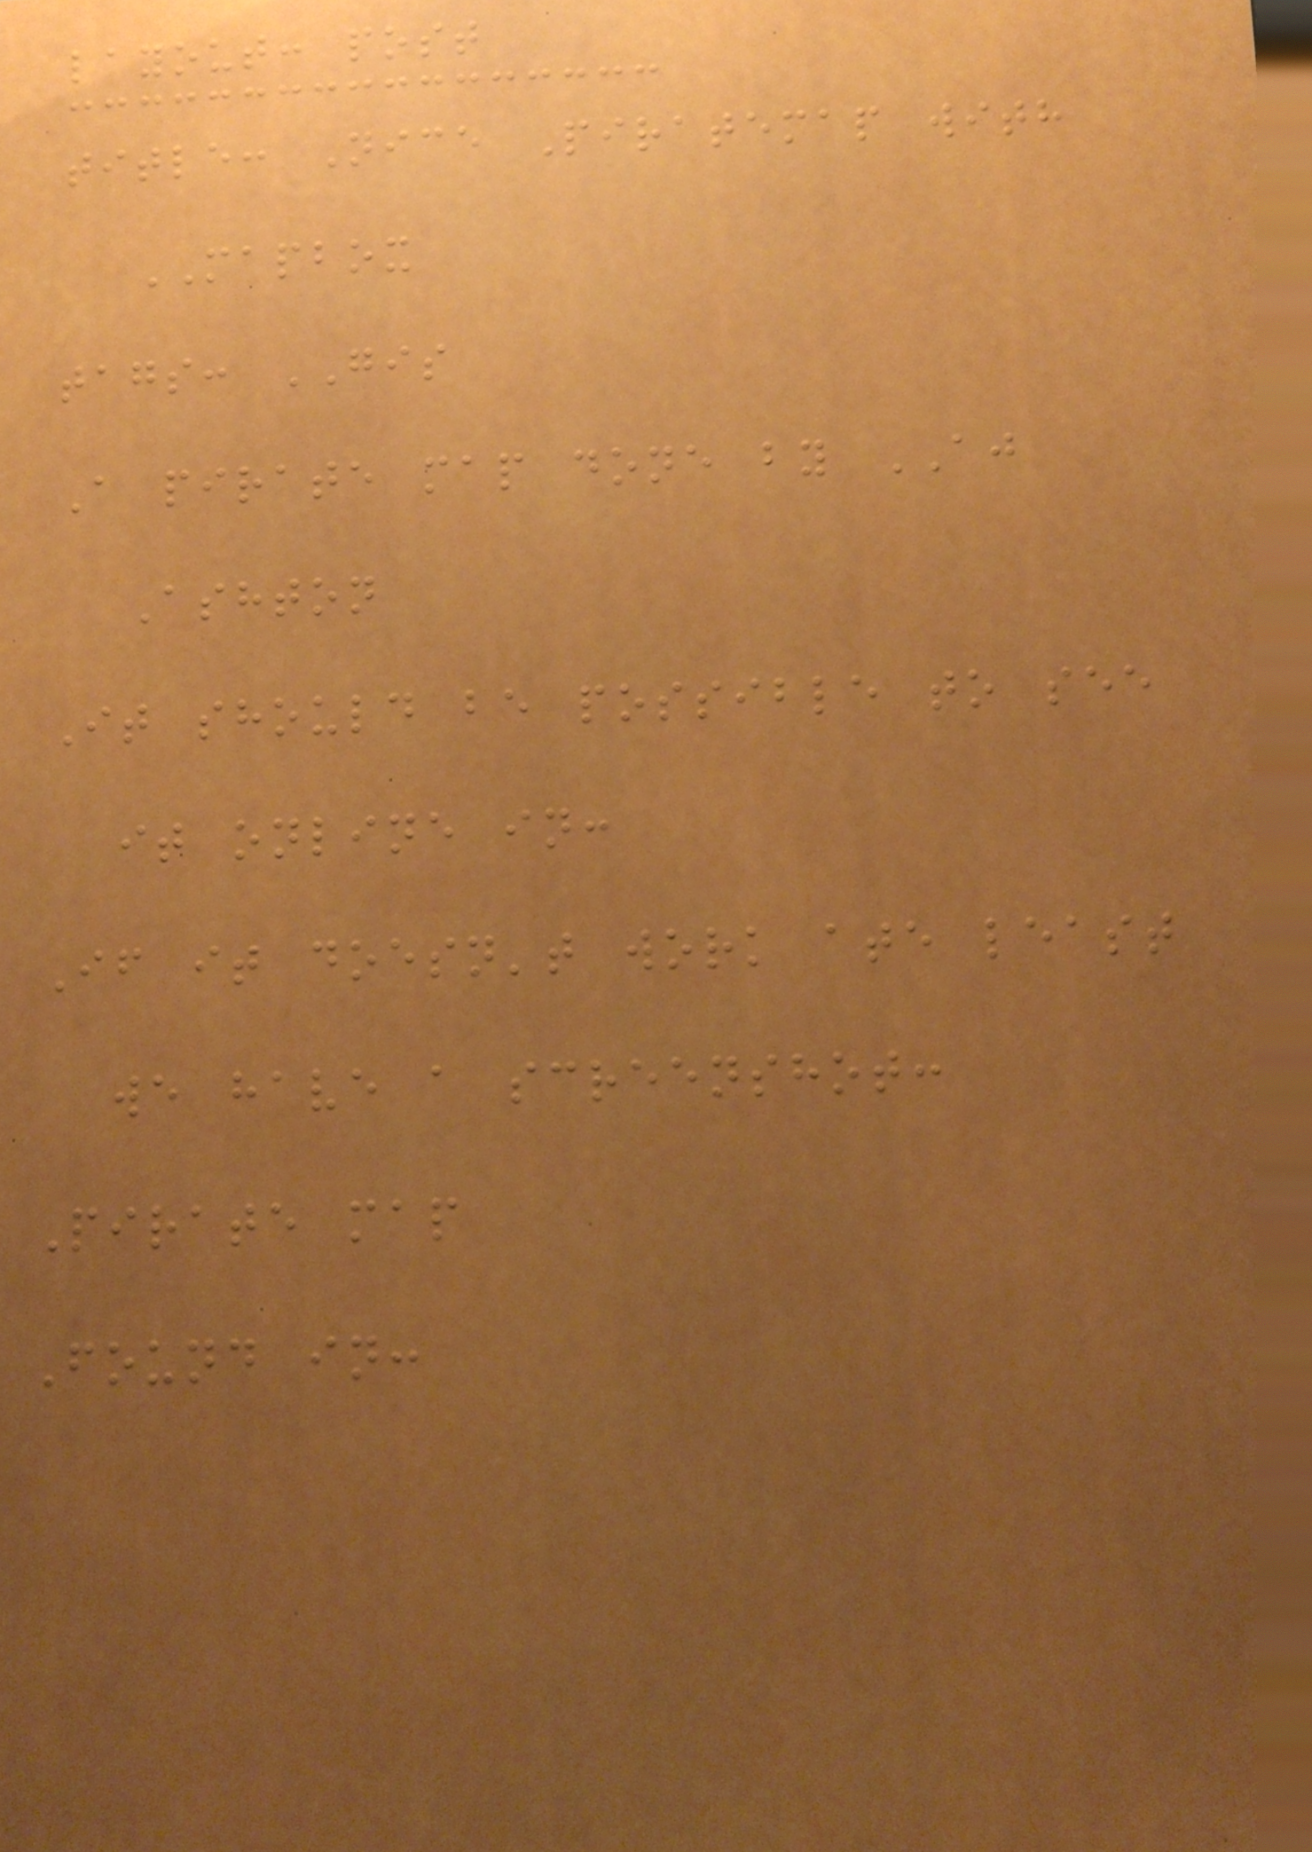layout: post
title: Nice Piratemap with
MAPBOX
tags: GIS
A pirate map done by AJ
Ashton
It should be possible to see
it online in:
If it doesn't work ate least
we have a screenshot:
Pirate map
Found in:
